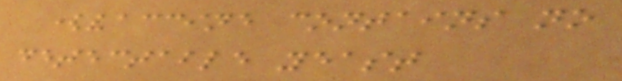(vaccine contains no
detectable yeast
